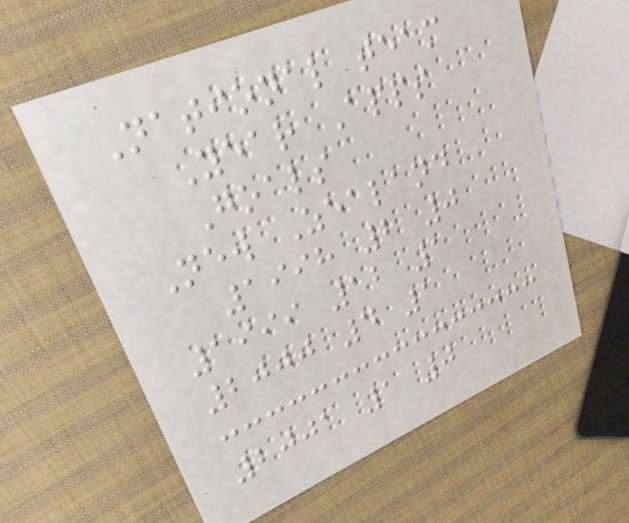National team
Year Apps
Goals
New Zealand
1998 2 0
1999 12 1
2000 4 1
2001 1 0
